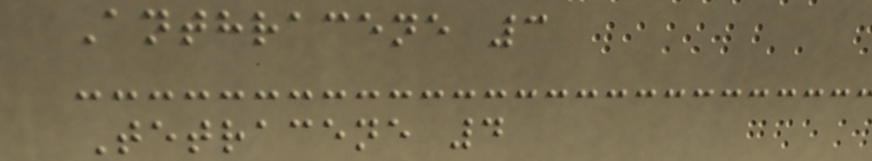Anthracene 3
Tetracene 4
